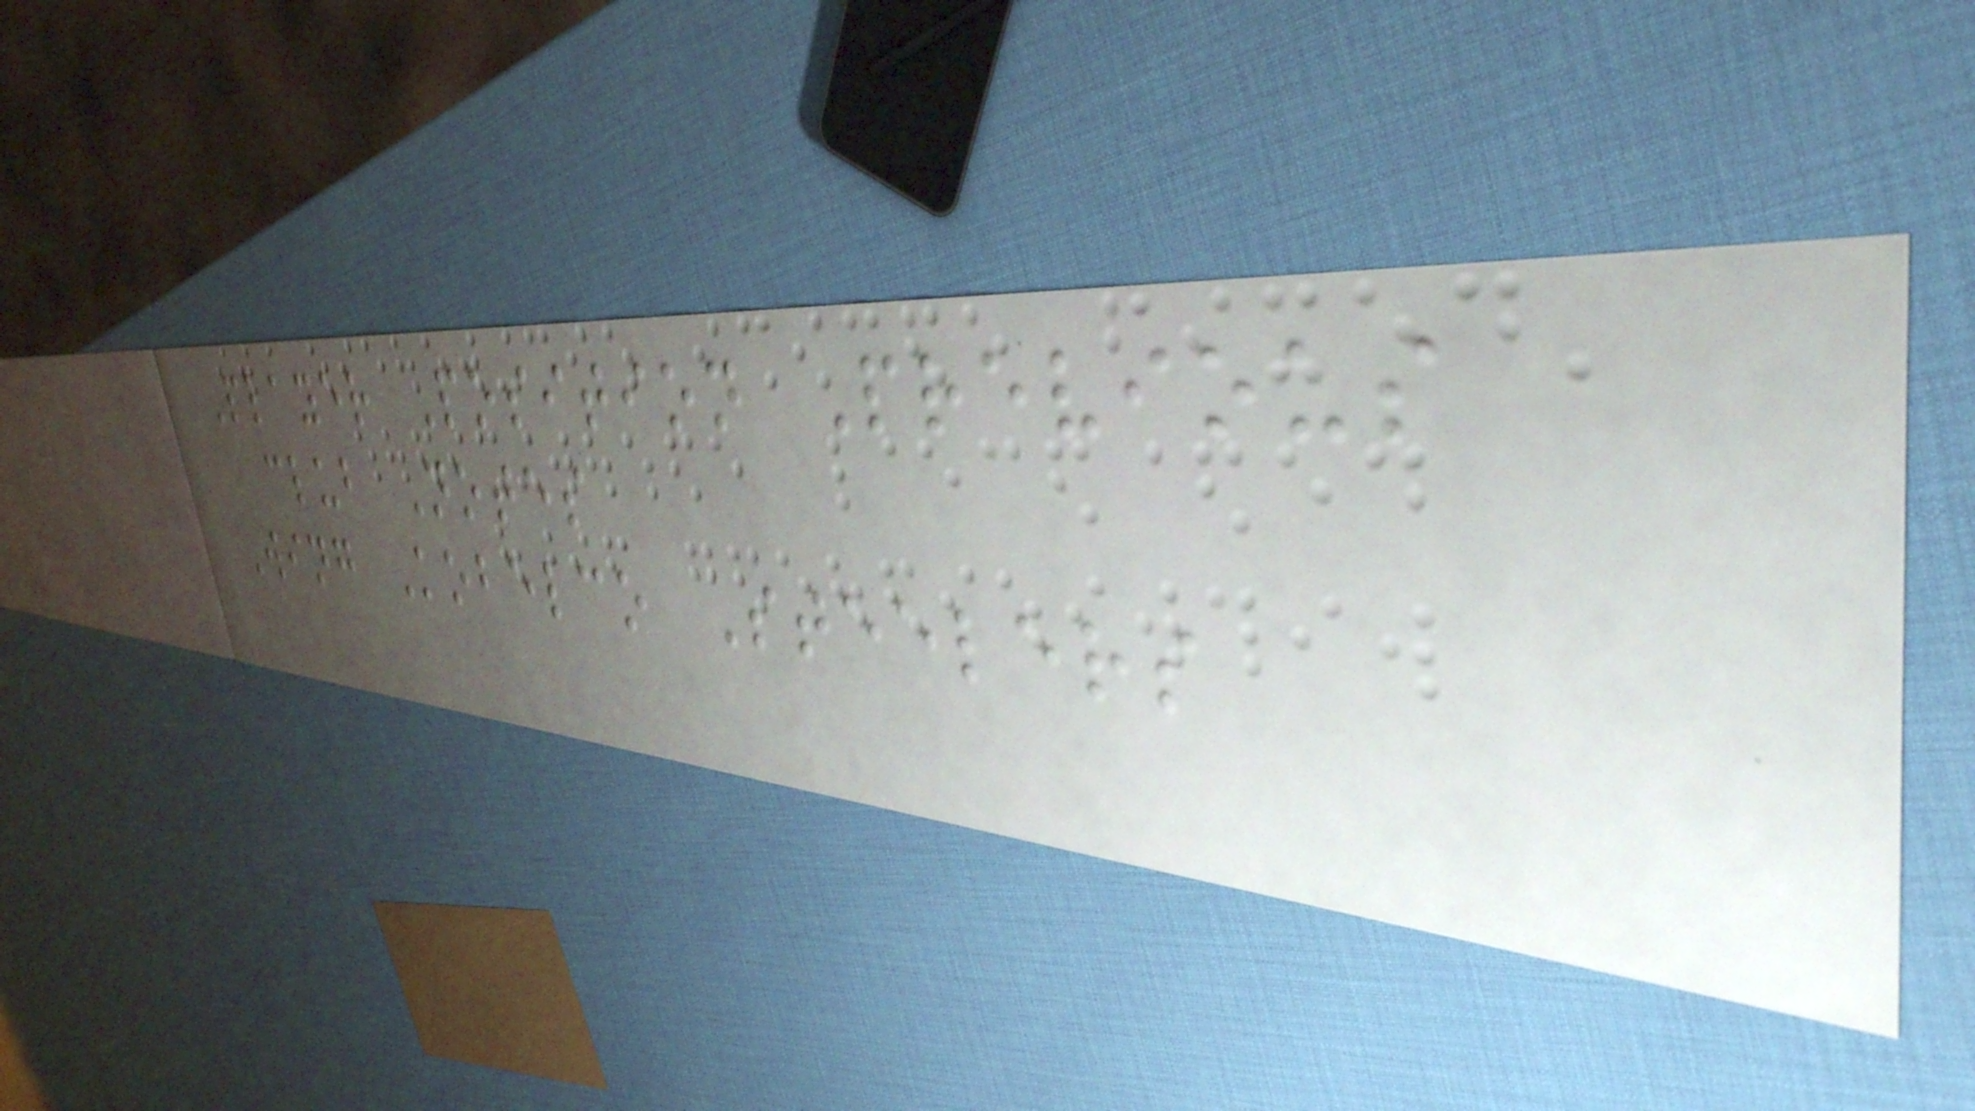Player Position Previous
club Notes
Wing Kobelco Steelers
